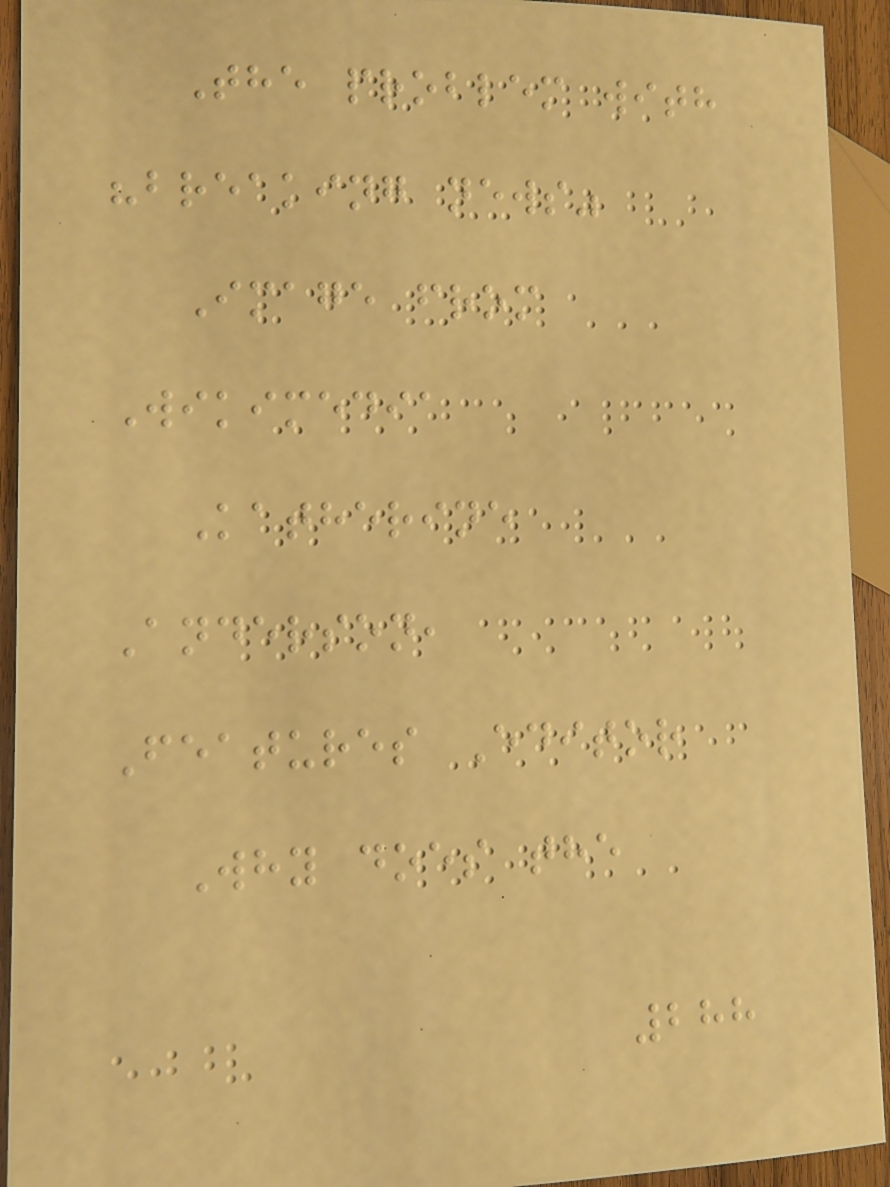The problem with
"breaking news"
Image from
Wikimedia
Katherine
Anderson,
Features Editor
Why does the
288
